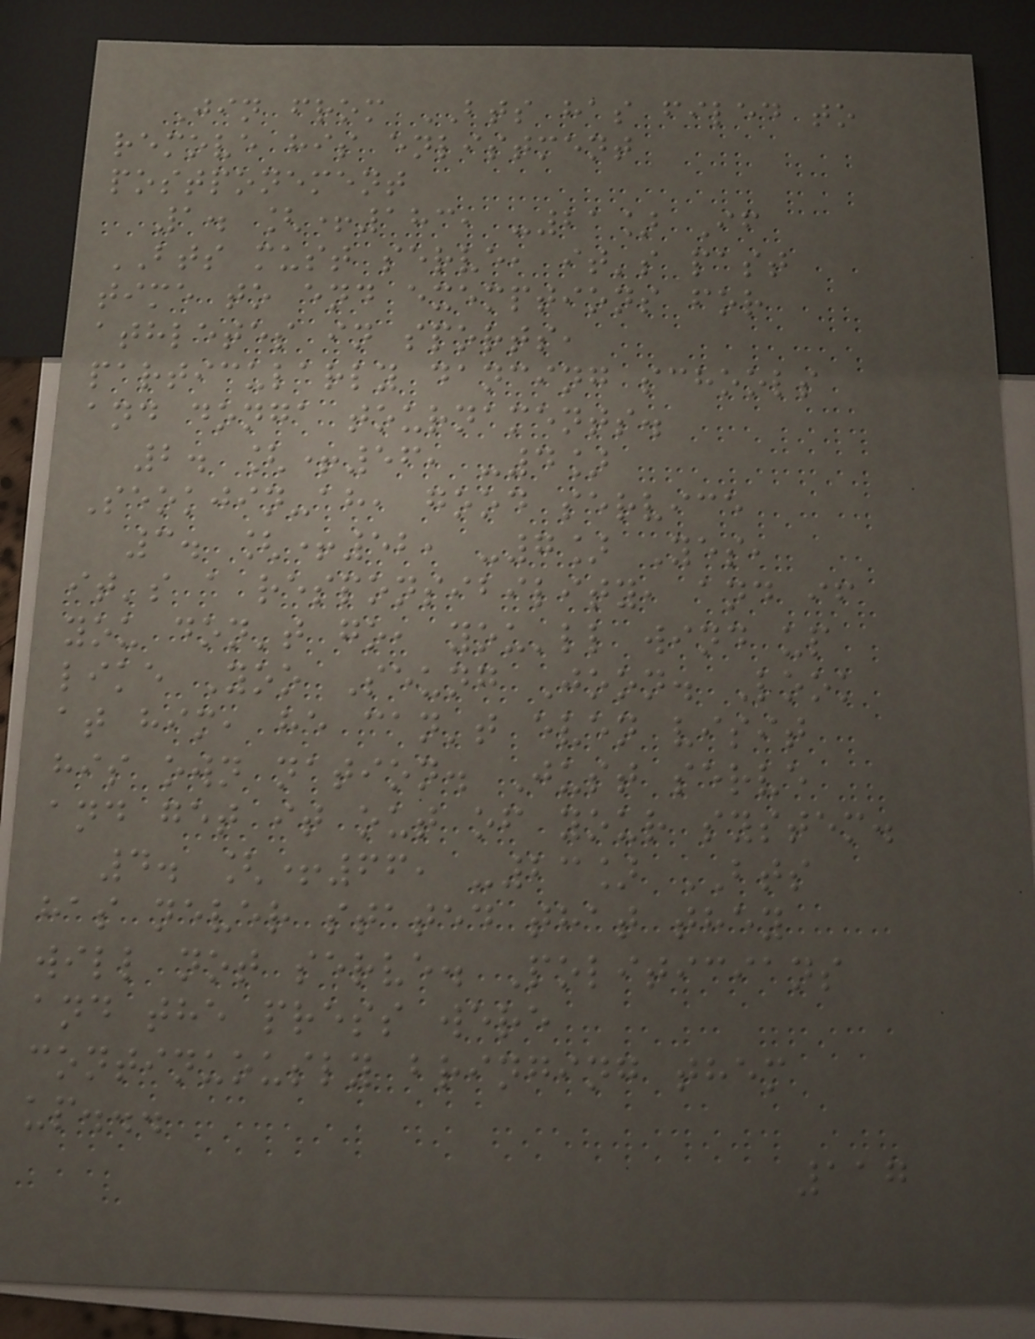Jin from BTS has filed to
remove his enlistment
postponement
1. [+183, -21] If
BTS must serve, it's past
time to end exemptions for
athletes in sports,
particularly dancing schools
and donga tournaments.
2. [+56, -4]
Seokjin-ah, good service
3. [+52, -7] Yes,
it's a responsibility, and if
you don't go, you'll wind up
like Yoo Seung Joon. Look
at him, he can't even visit
his own nation. Just serve
and get it out of your system.
4. [+66, -23] BTS
has never stated that they
will not serve. Politicians
and the press were
continuously bringing them
up...
117
